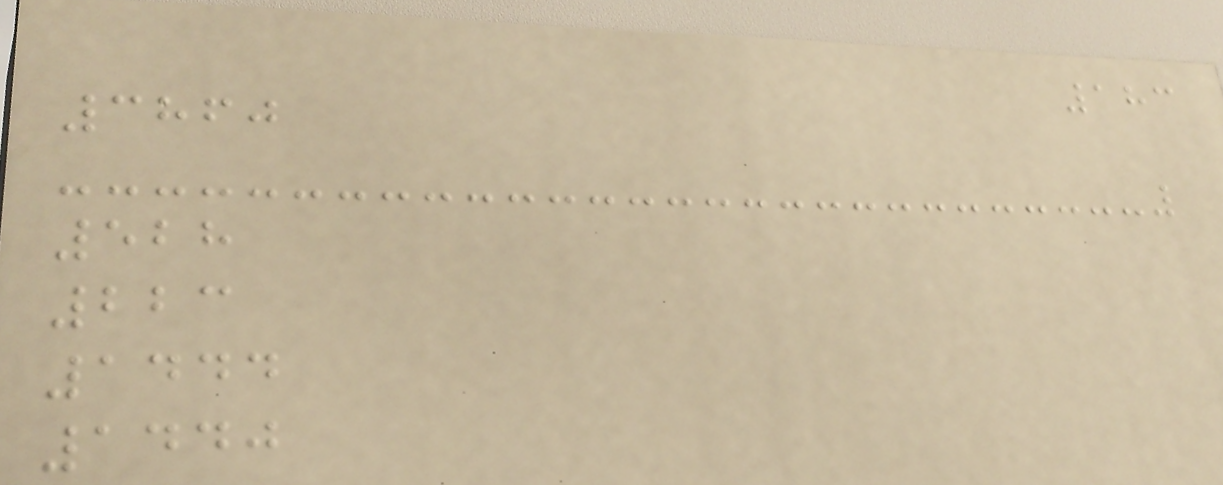183
3860
528
223
1444
1440
